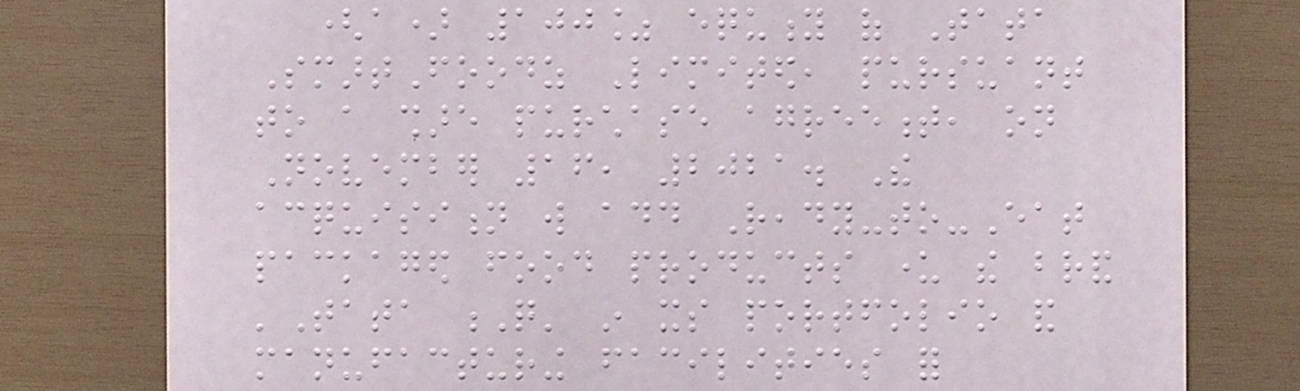(a) 100% equity of Tata
SmartFoodz Limited, pursuant
to a share purchase agreement, on
November 16, 2021. The
acquisition will add Ready-to-Eat
packaged food products under the brand
'Tata Q' in its portfolio and
manufacturing facilities for
